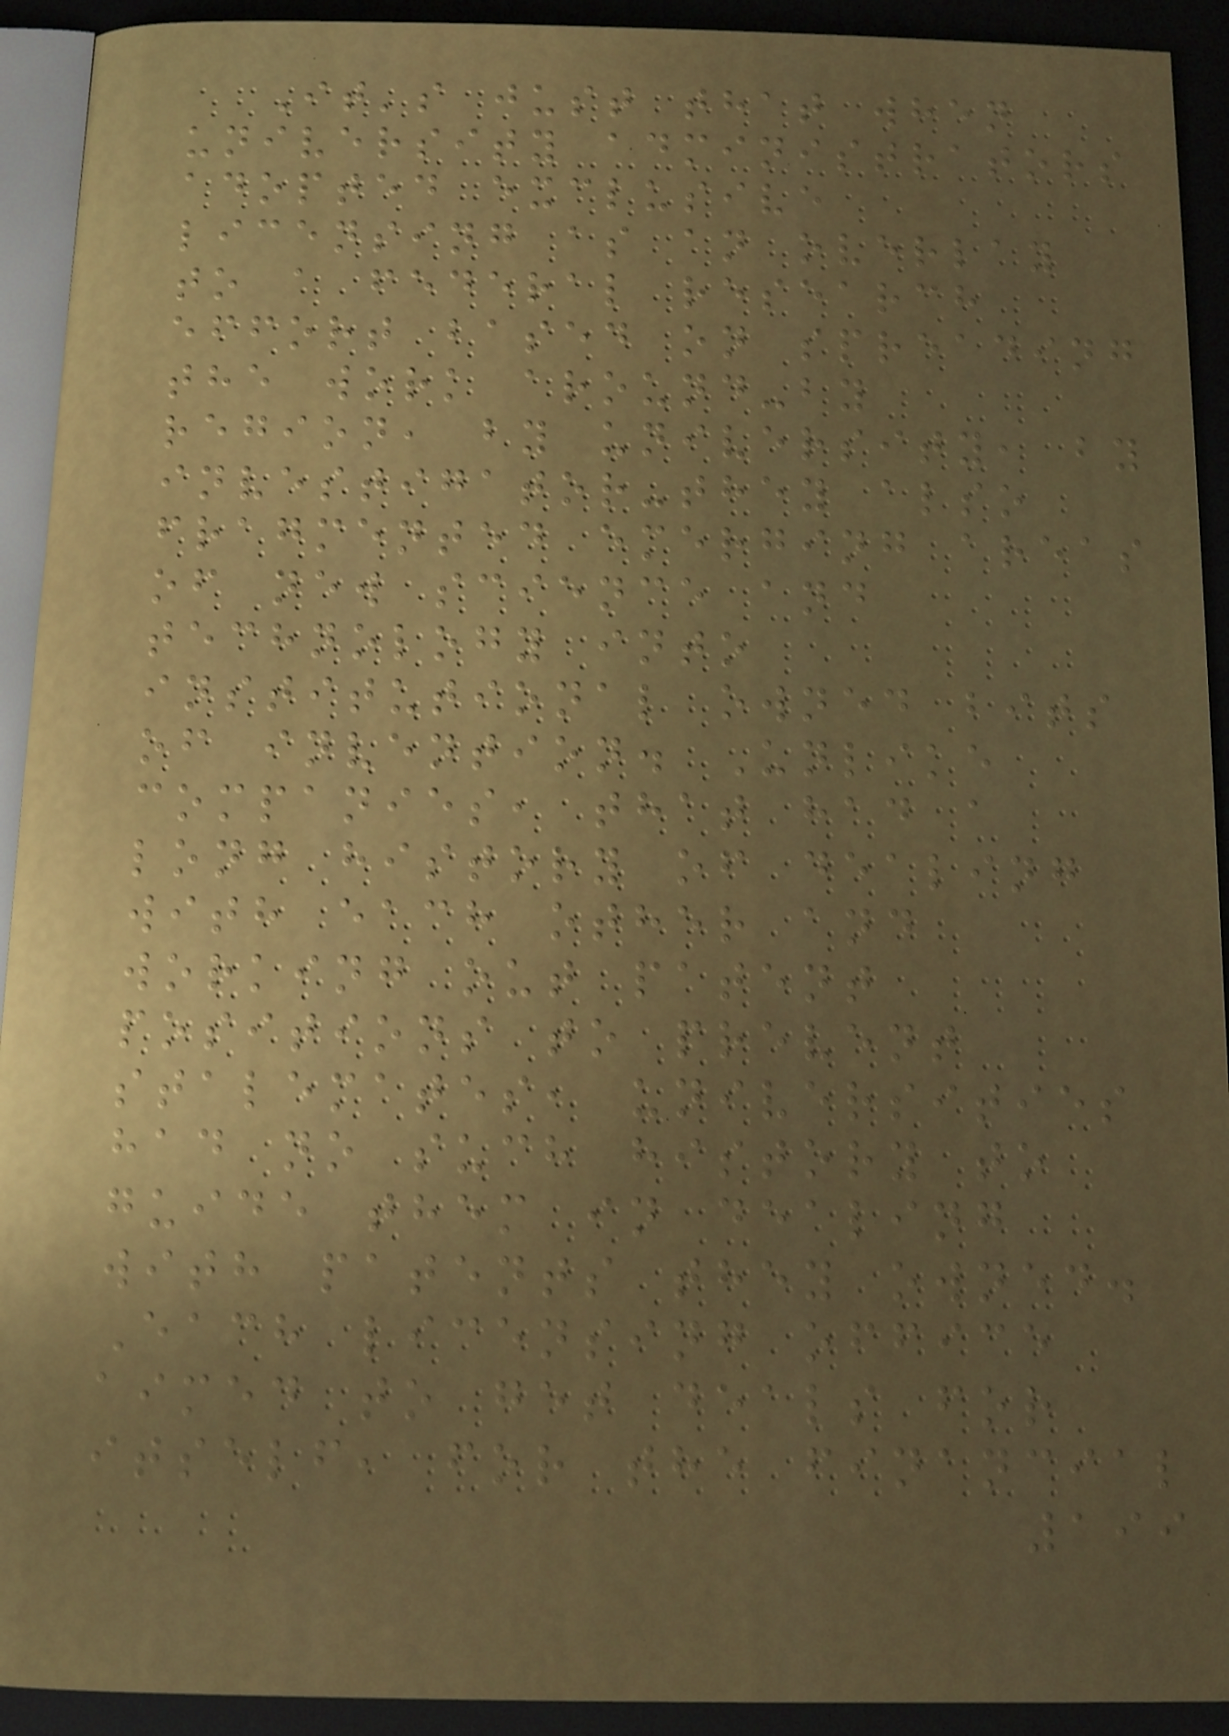It's just that when
university administrators
adopted exclusive
licensing as an overlay
to a federal research
effort based on spreading
the work around-by
region, by university, by
investigator-they also
fragmented emerging areas
of new science and
technology into
institutional owned bits
of invention. Unlike
companies, that had a
long history of dealing
with each other and
working out patent
positions to prevent
stalemates, universities
had no such history to
guide them in dealing
with patents they owned.
Each licensing office
aimed to get deals for
itself, for the financial
199
